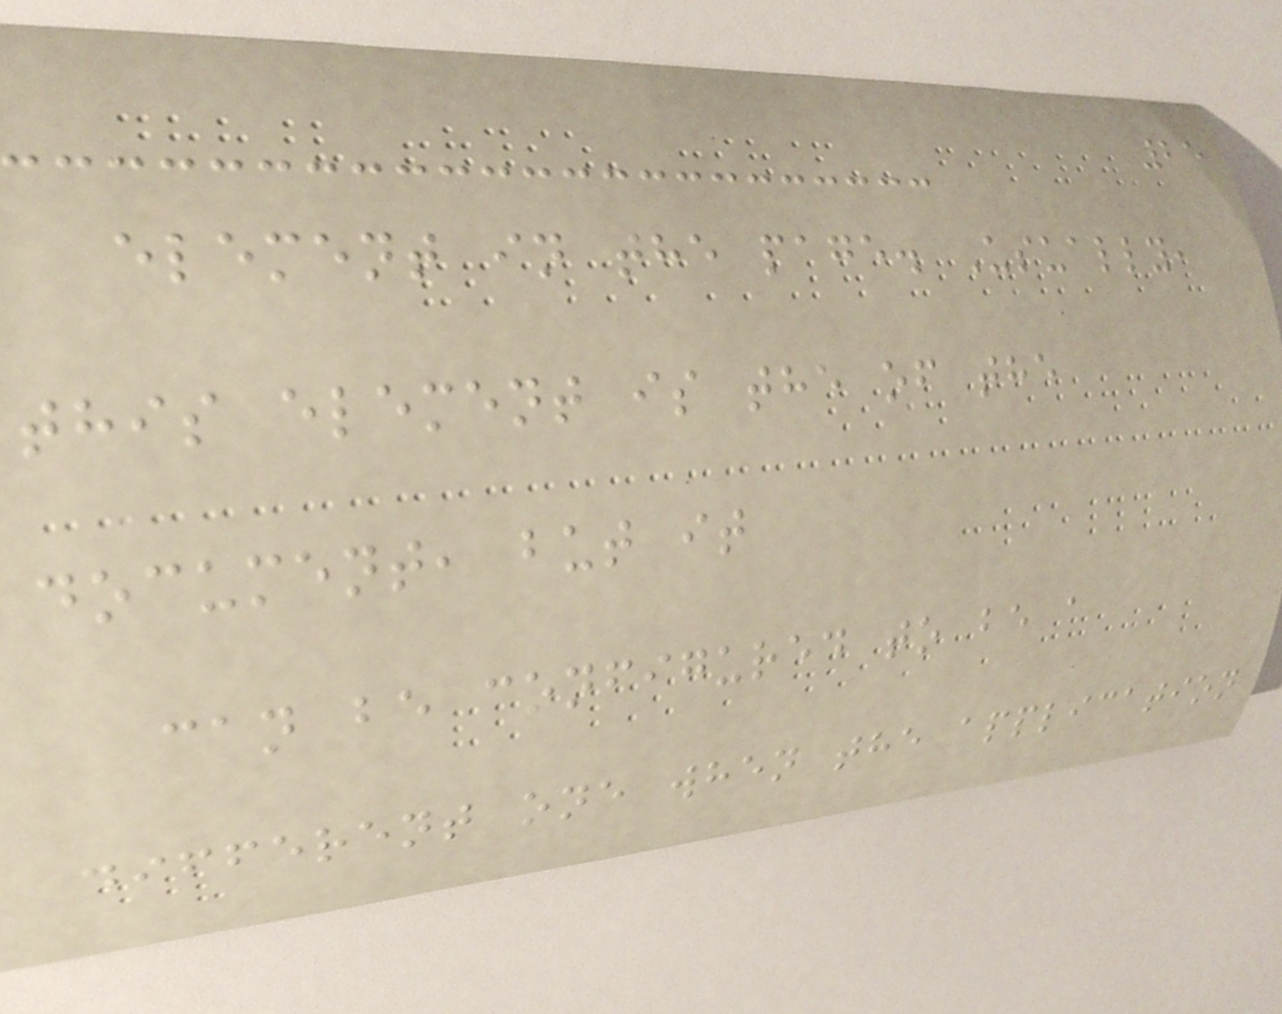25
element in the page. Usually,
this element is the of the
document, but it
can be configured to be a
different one when the application
